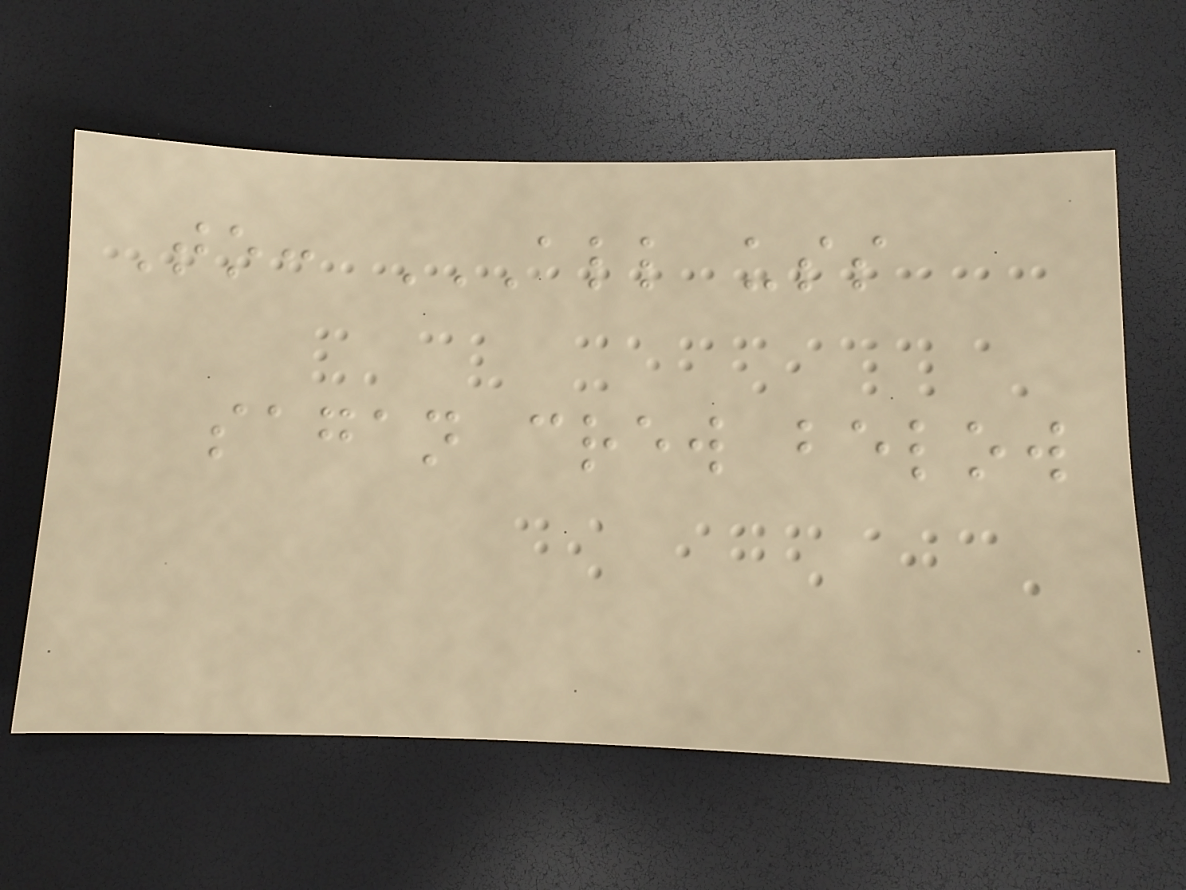To: ALL USS
SAGAN CREW BELOW
